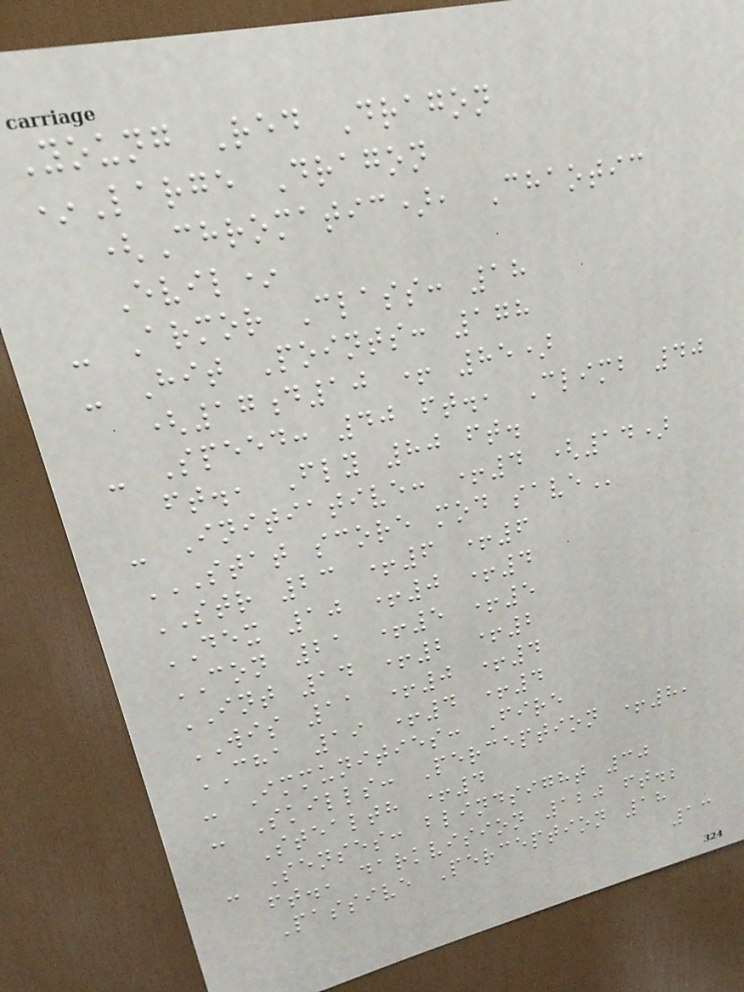Young Red Dragon
*Large Dragon
(Chromatic), Chaotic
Evil*
- Armor Class: 18
- Hit Points: 178
(17d10 + 85)
- Speed: 40 ft., Climb 40
ft., Fly 80 ft.
- Initiative: +4 (14)
STAT SCORE MOD SAVE
STR 23 +6 +6
DEX 10 +0 +4
CON 21 +5 +5
INT 14 +2 +2
WIS 11 +0 +4
CHA 19 +4 +4
- Immunities: Fire
- Skills: Perception +8,
Stealth +4
- Senses: blindsight 30
ft., darkvision 120 ft.;
Passive Perception 18
13
